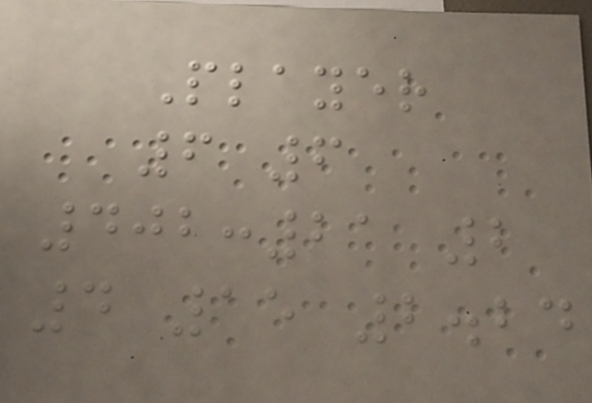Player
6 6
402:21 2
4 15 2.24
